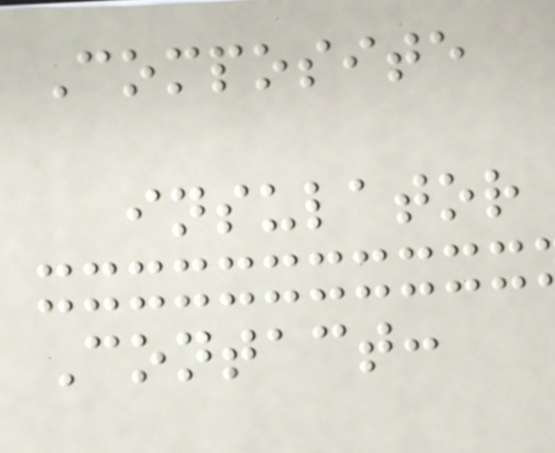Composite
insulator
Contact:
